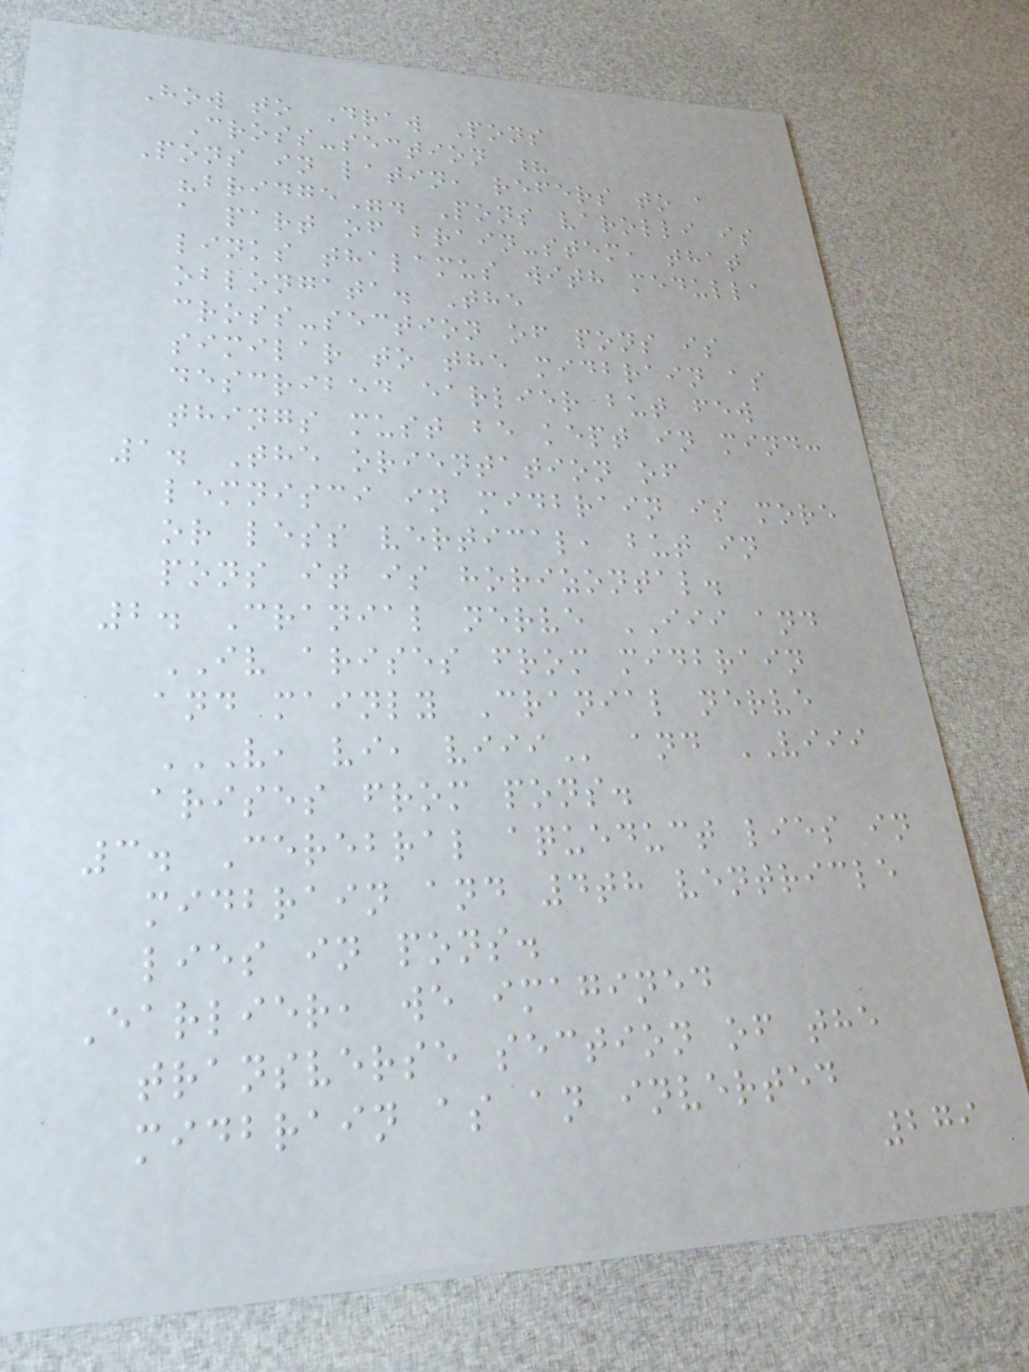How to Draw Pons
Cross-section ?
Pons in latin, refers to a
"bridge". Pons varolli is
a part of brain-stem, that
links thalamus with medulla
oblongata. The
cross-section of pons is
similar to the midbrain as
described earlier but few
things must be kept in mind:
1. The orientation of
lemnisci in midbrain is more
or less vertical, but in
pons it is horizontal.
2. Cranial nerve III and
IV arises from midbrain
and mainly Cranial nerve
V, VI, VIII and VIII
arises from pons.
3. Cerebral aqueduct lies in
midbrain and 4th ventricle
lies in pons.
Earlier, we imagined
transverse section of the
midbrain as an inverted
279
